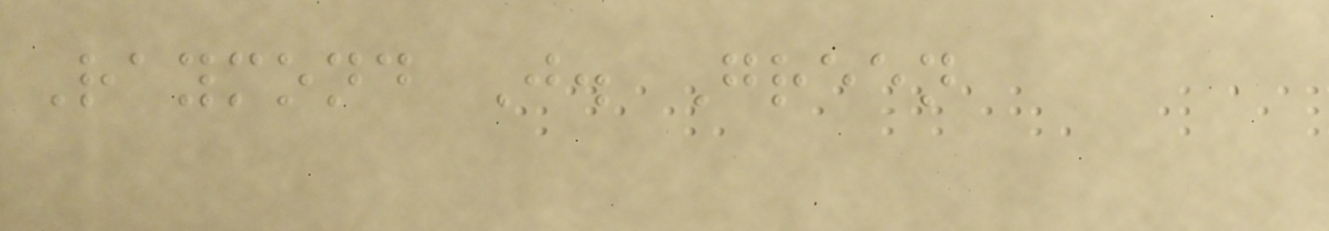Raymond J. Green
